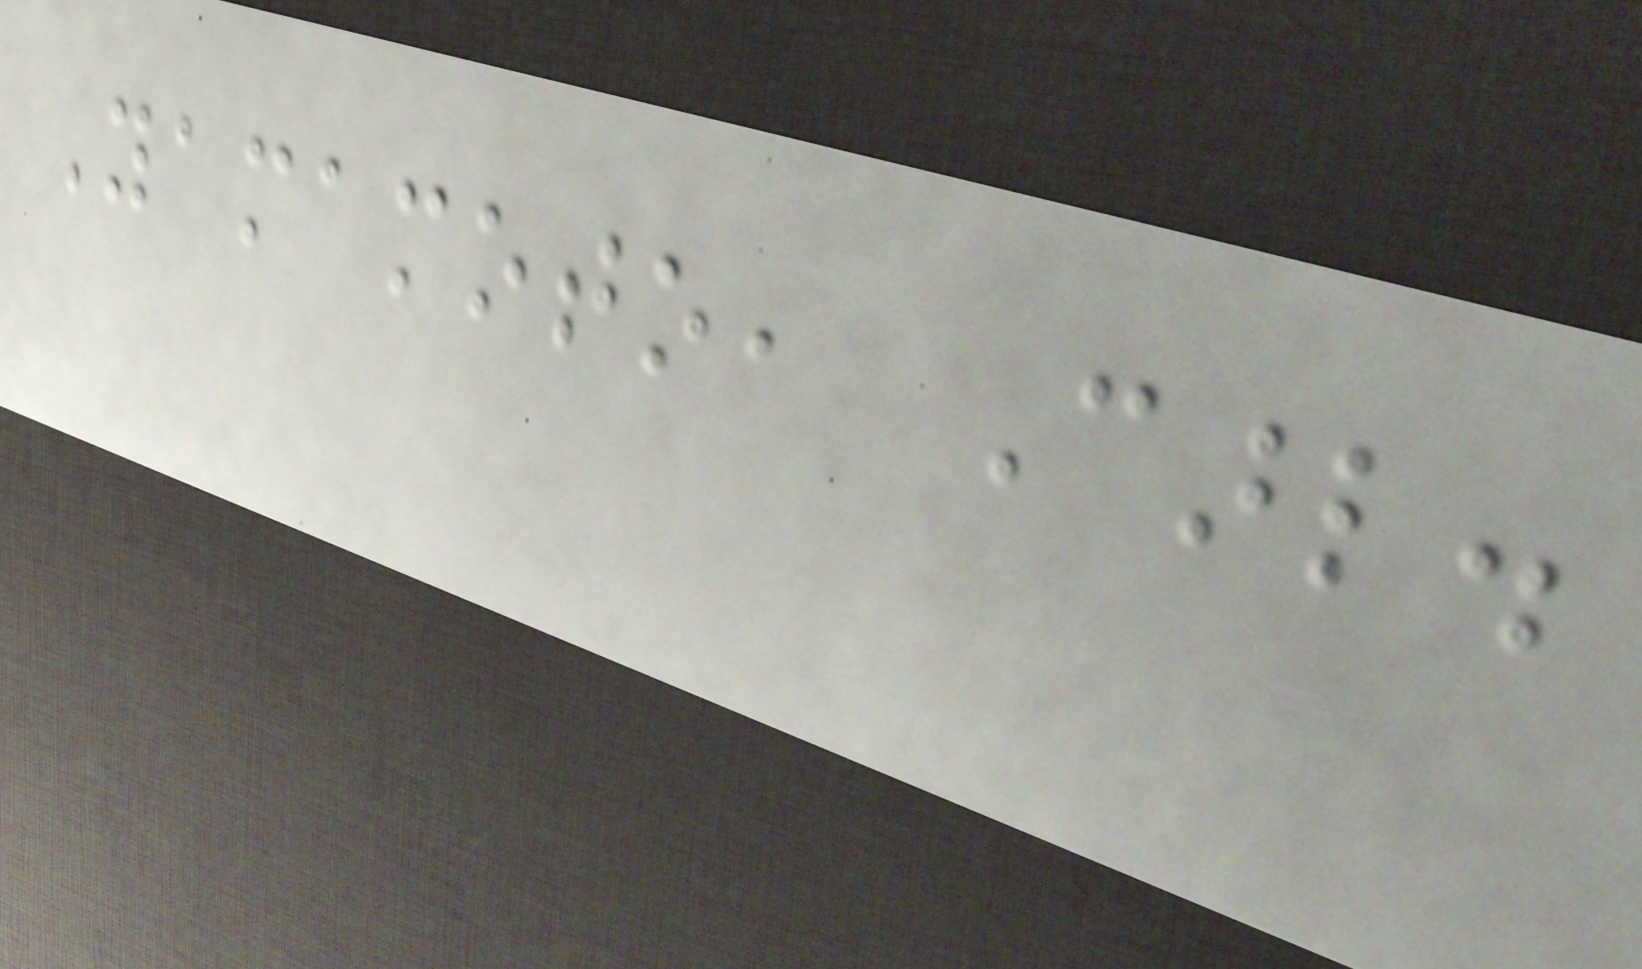Yamamoto, Carl.
